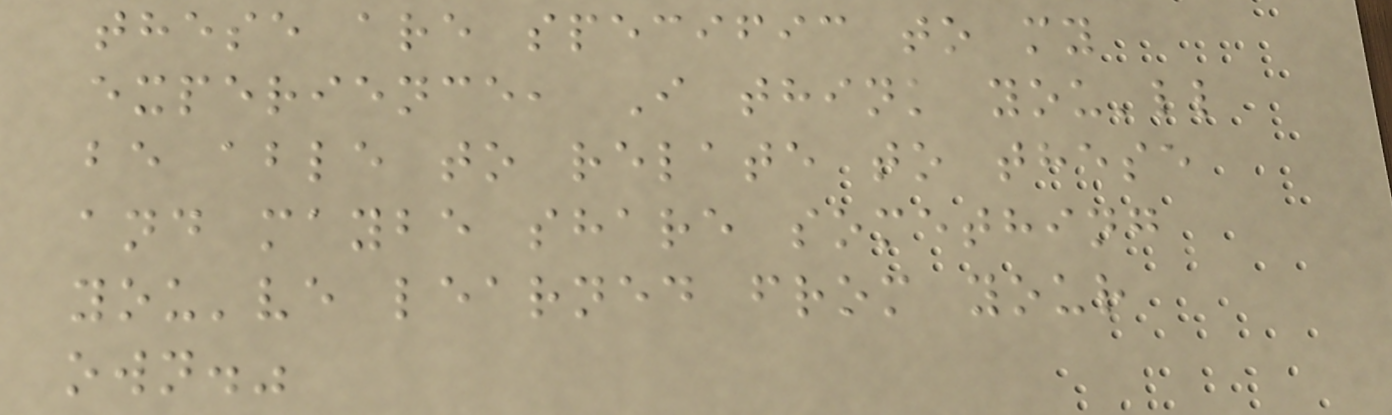these are specific to my
experience, I think you'll
be able to relate to these
and maybe share something
you've learned from your
own."
